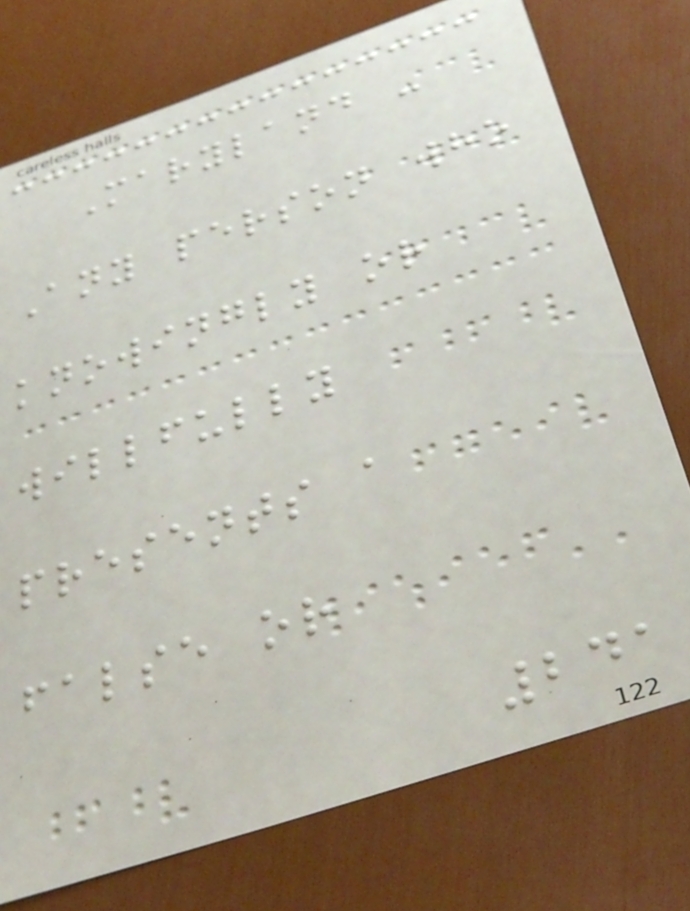Maryland -
Any person who
knowingly or
willfully
presents a
false or
241
